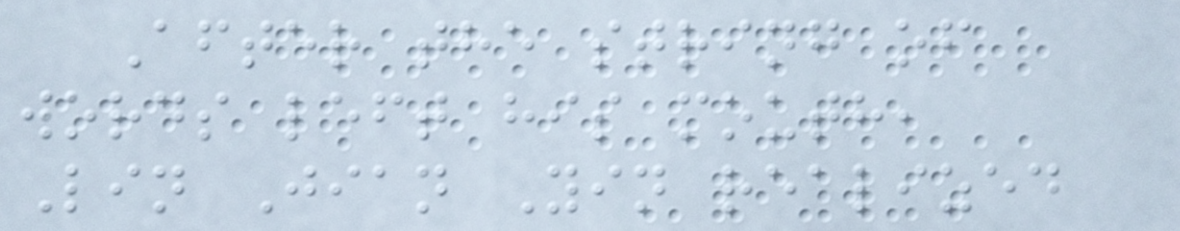After the string of
words left his mouth,
Lin Jian Yin realized
